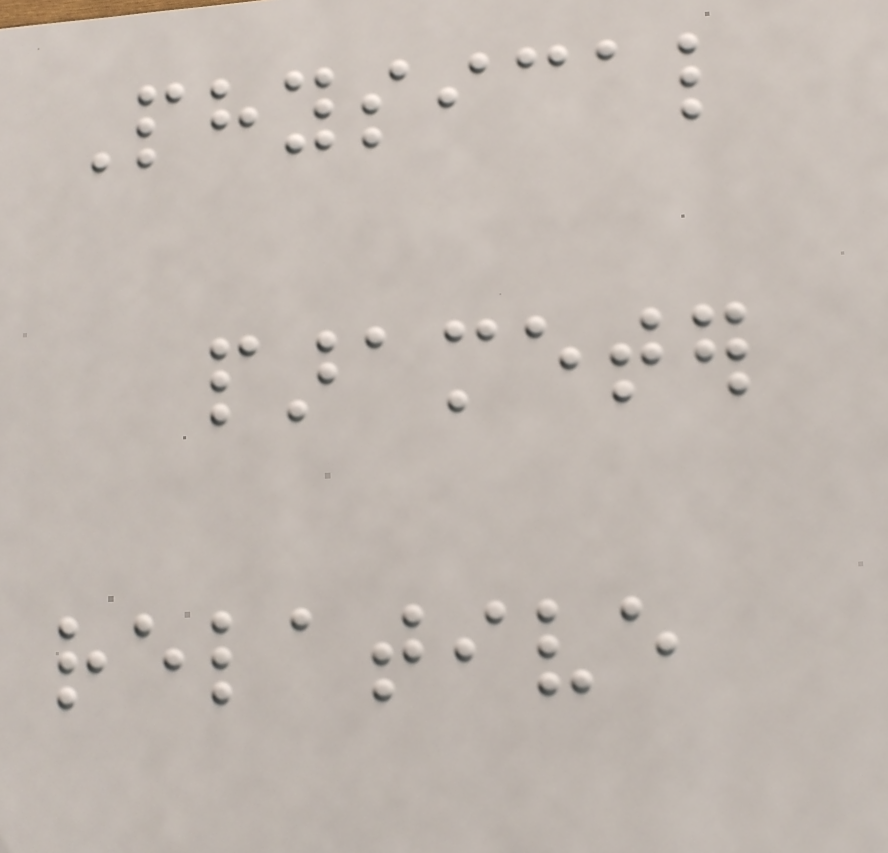Physical
parameter
relative
